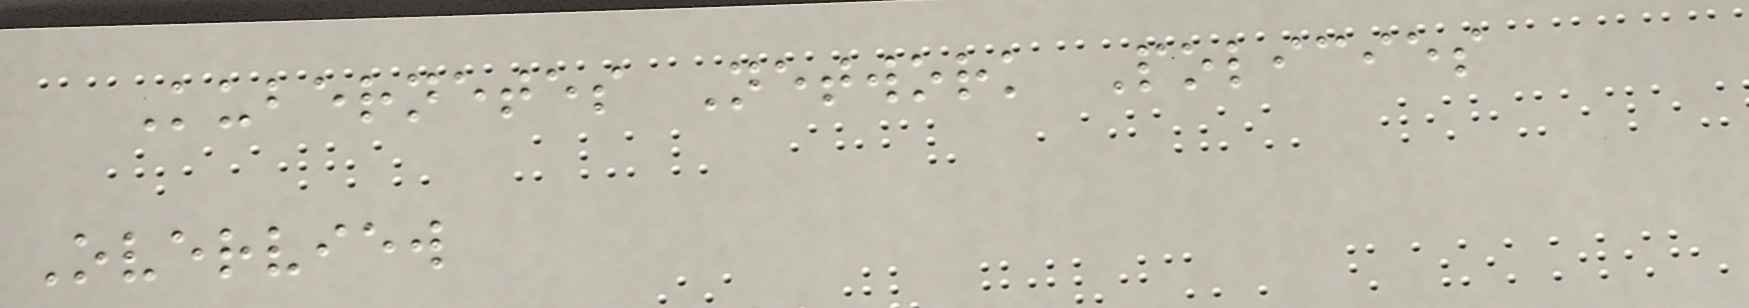Kubernetes Network Policies
Overview
